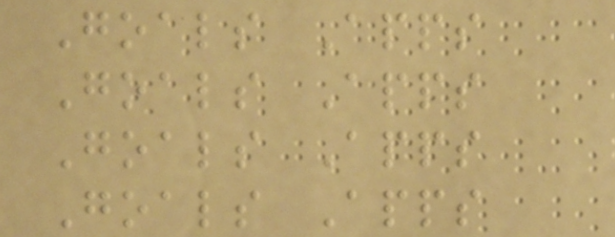Goals Apps
Goals Apps
Goals Apps
Goals Apps
